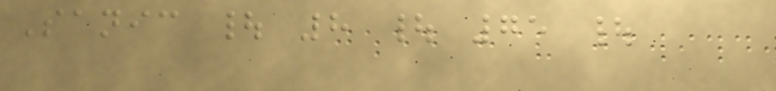Sanic | 8 | 75 |
